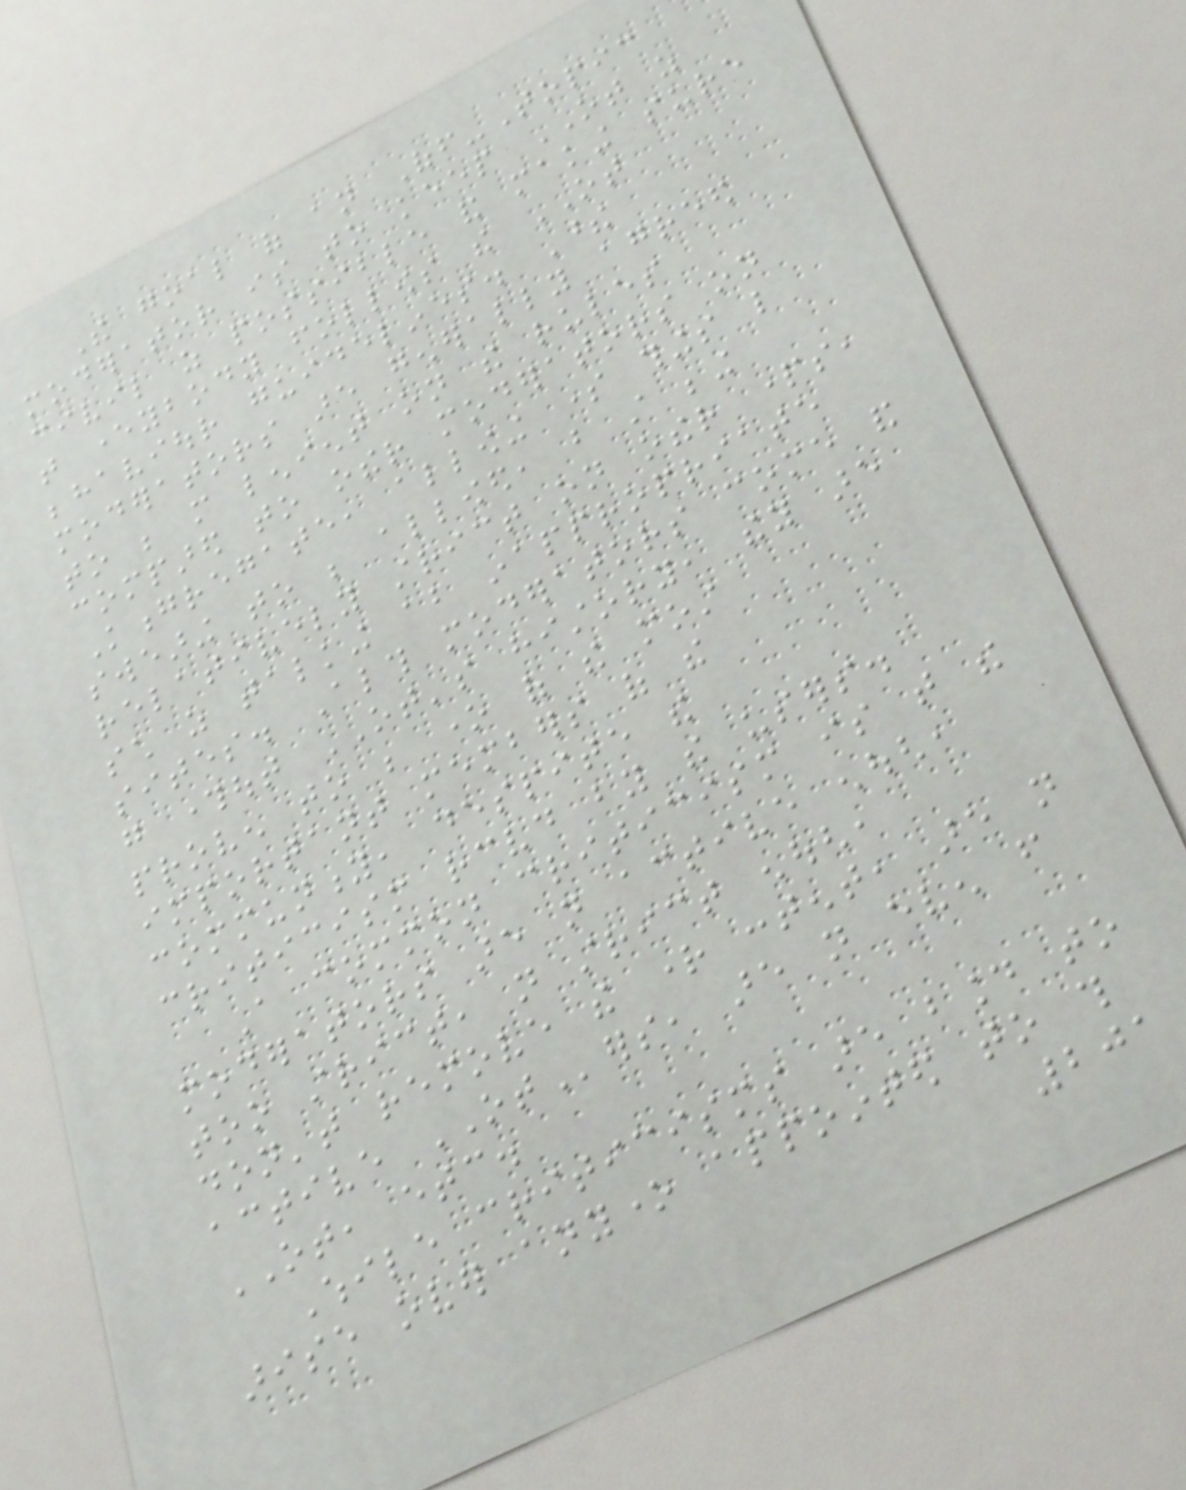The goal of an Off-Topic
moderator is to keep OT as
civil as possible and making sure
that everybody follows the OT
behaviour guidelines. These
moderators are generally agreed
to be more lenient on the rules
compared to other moderators on
Kongregate, allowing some things like
swearing to be allowed, but still being
relatively strict on other parts,
such as talking about inappropriate
sites. Although moderators come and
go throughout OT's history, they are
proven to be one of the most
important members of the
community, despite the
criticism received by the users.
A common criticism is that the
moderators are not active enough,
too strict, not strict enough,
don't remove the right content, are not
active OTers, are not even from
OT, etc.
While criticisms are bound to
arise over anyone appointed to this
201
